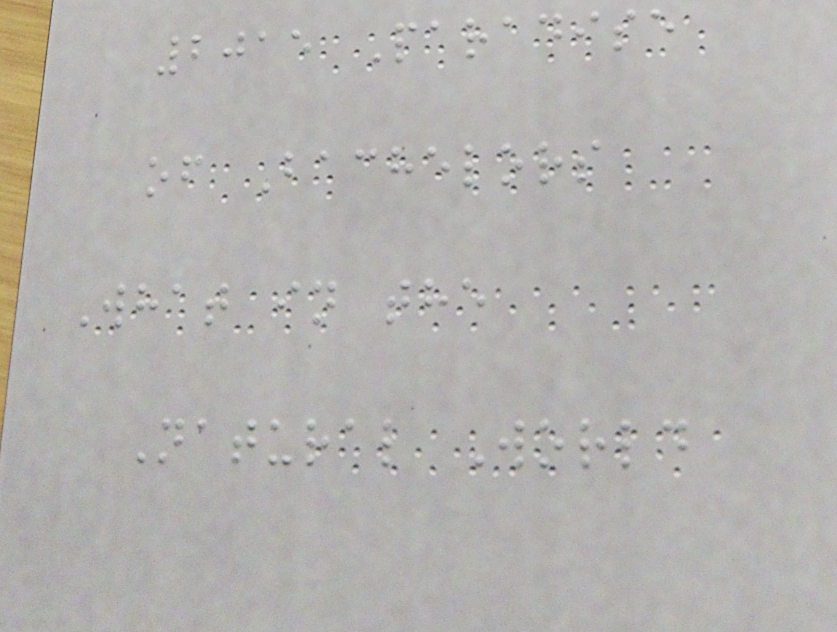2015 Paradise
of Bachelors
What in the
Natural World
